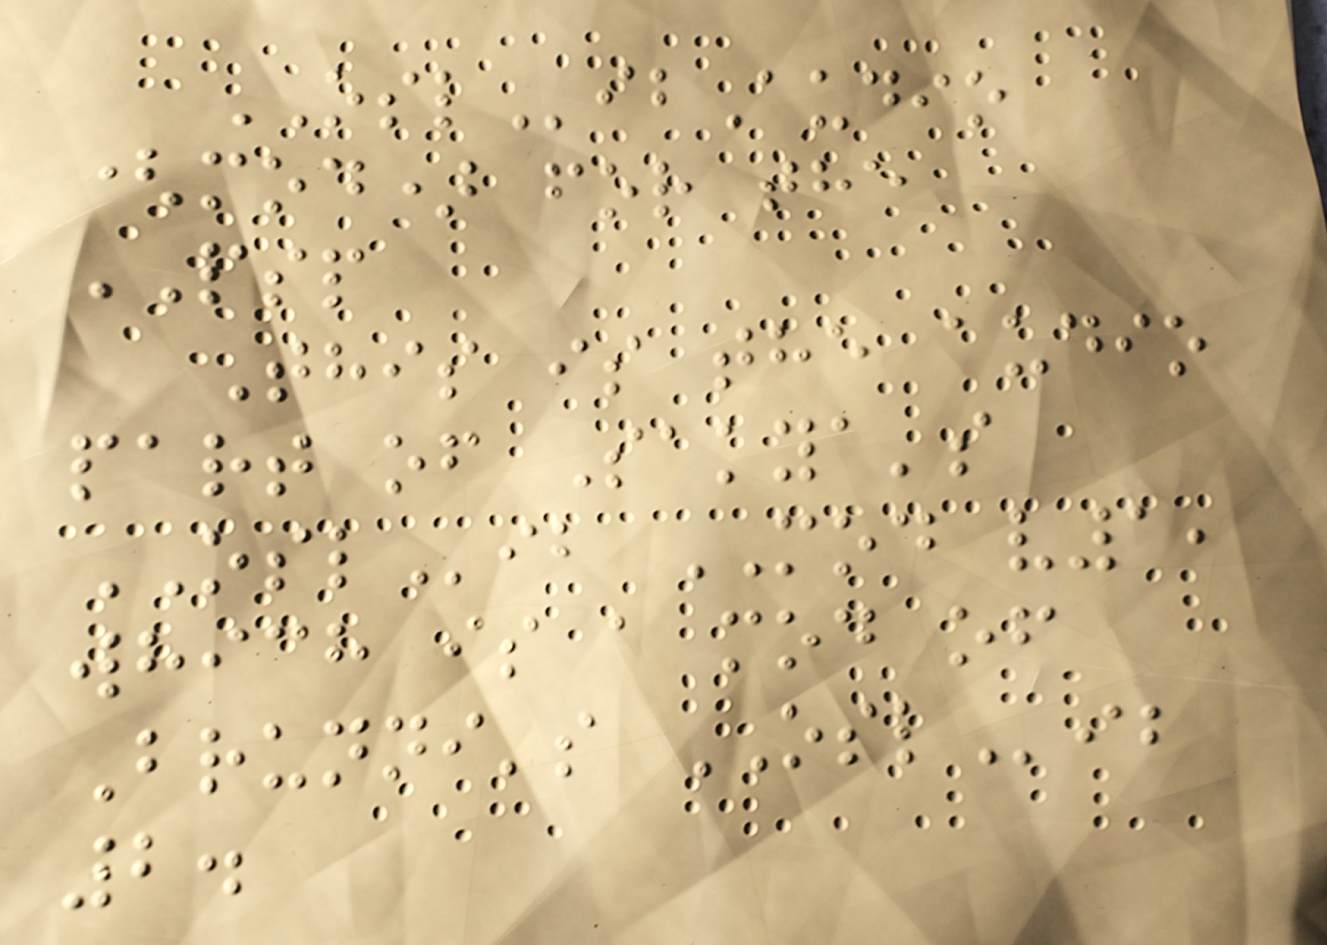OSLibAudio
(mod) for the
PSP
This is the audio
part of Sakya's
OSLib MOD v1,
which is a mod of
Brunni's OSLib
2.
